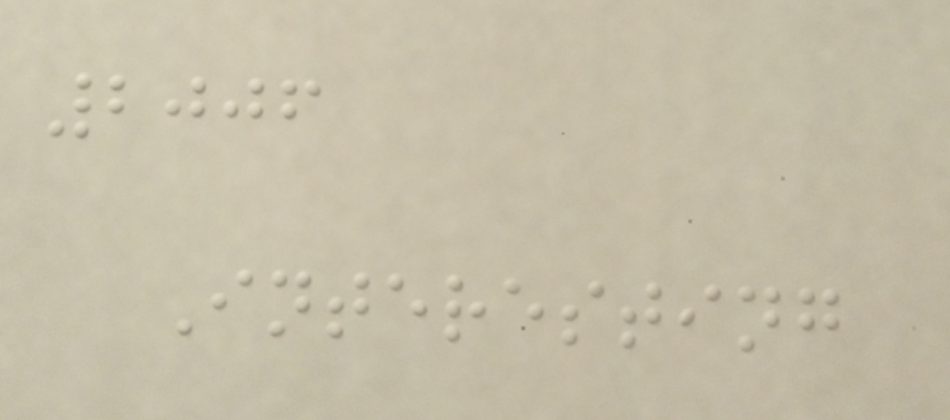2006
Interesting
